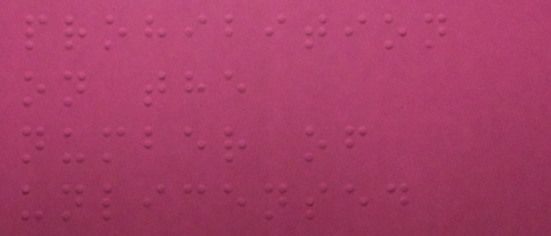prohibition
on the
number of
unlicensed
